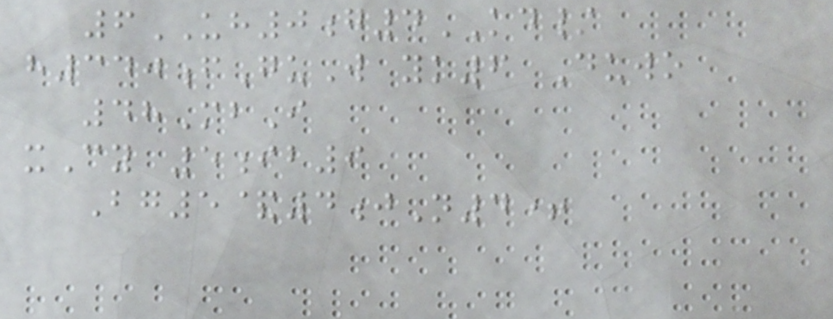6UH0g4KD/
h340fGuW yk6 Duwo
48MbI
xCy 5ib9
Bg5&4jN4+
